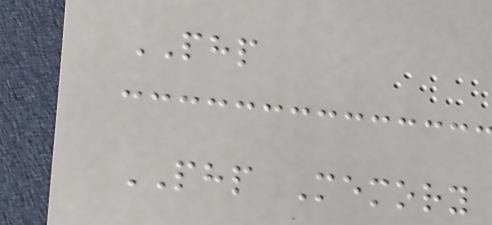PHP
PHP Memory
